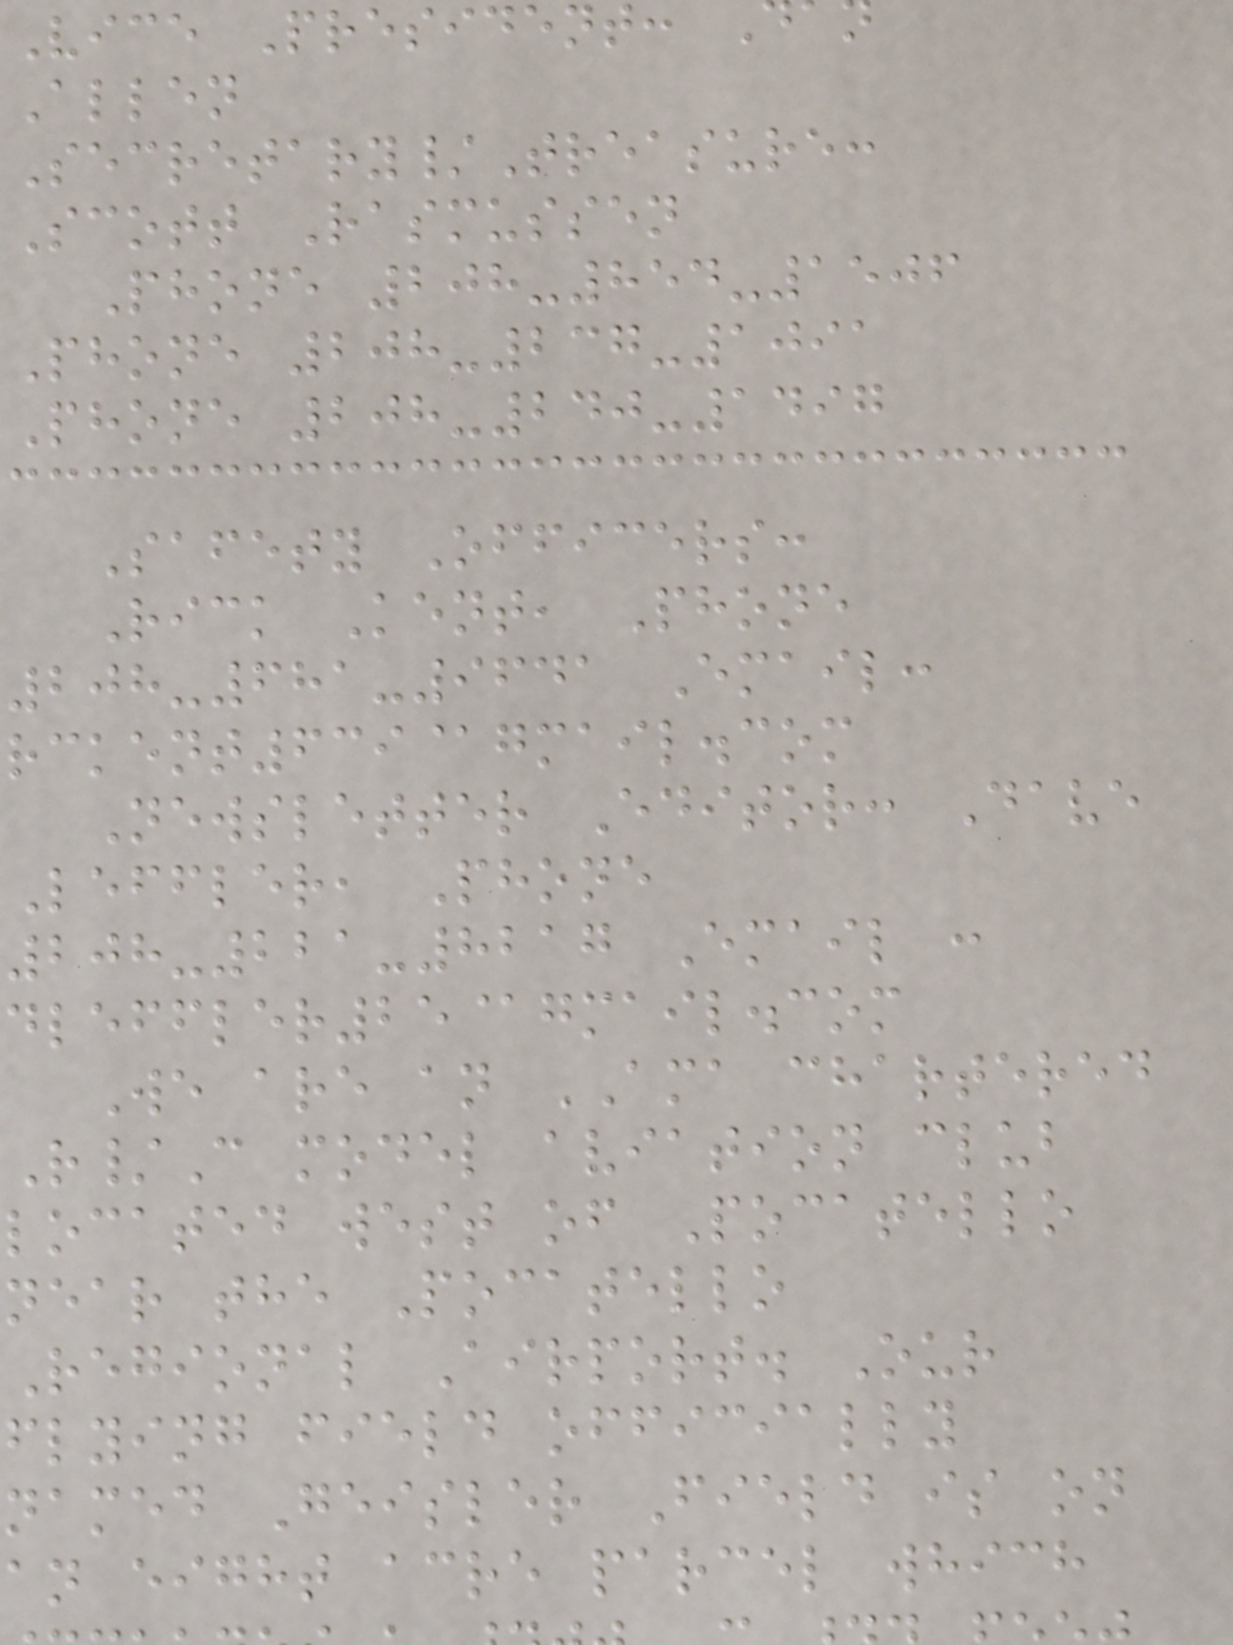Vice President:
Allen
Secretary/Treasure:
Scott Rasmussen
Phone 208-854-1506
Phone 208-237-1091
Phone 208-240-1497
Safety Officers:
Rick Kent, Phone
208-681-9641 Email:
rckent639@gmail.com
Newsletter Editor: Dave
Leffler, Phone
208-221-8217 Email :
dleffler25@gmail.com
We are an AMA chartered
R/C model aviation club
located west of Pocatello
near the Pocatello
Regional Airport. Our
flying field officially
named Geisler Field is on
an eight acre parcel which
